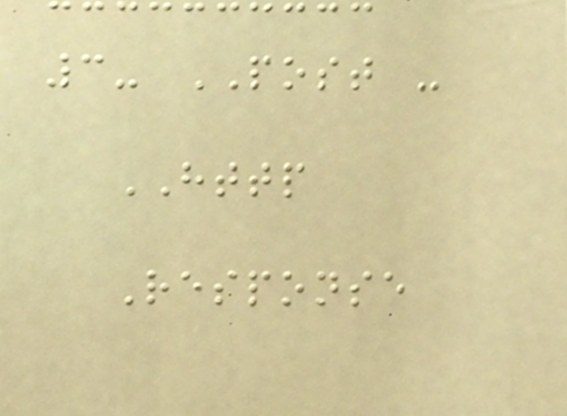3- POST -
HTTP
Response
